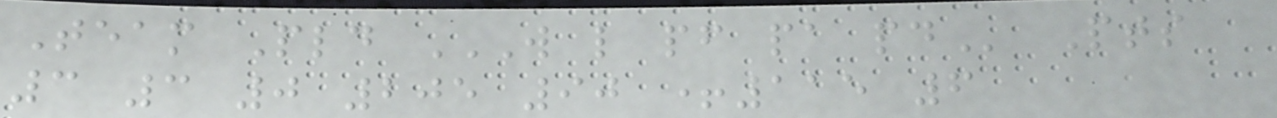Team Pld W L PF PA PD Pts
3 3 0 205 90 +115 6
